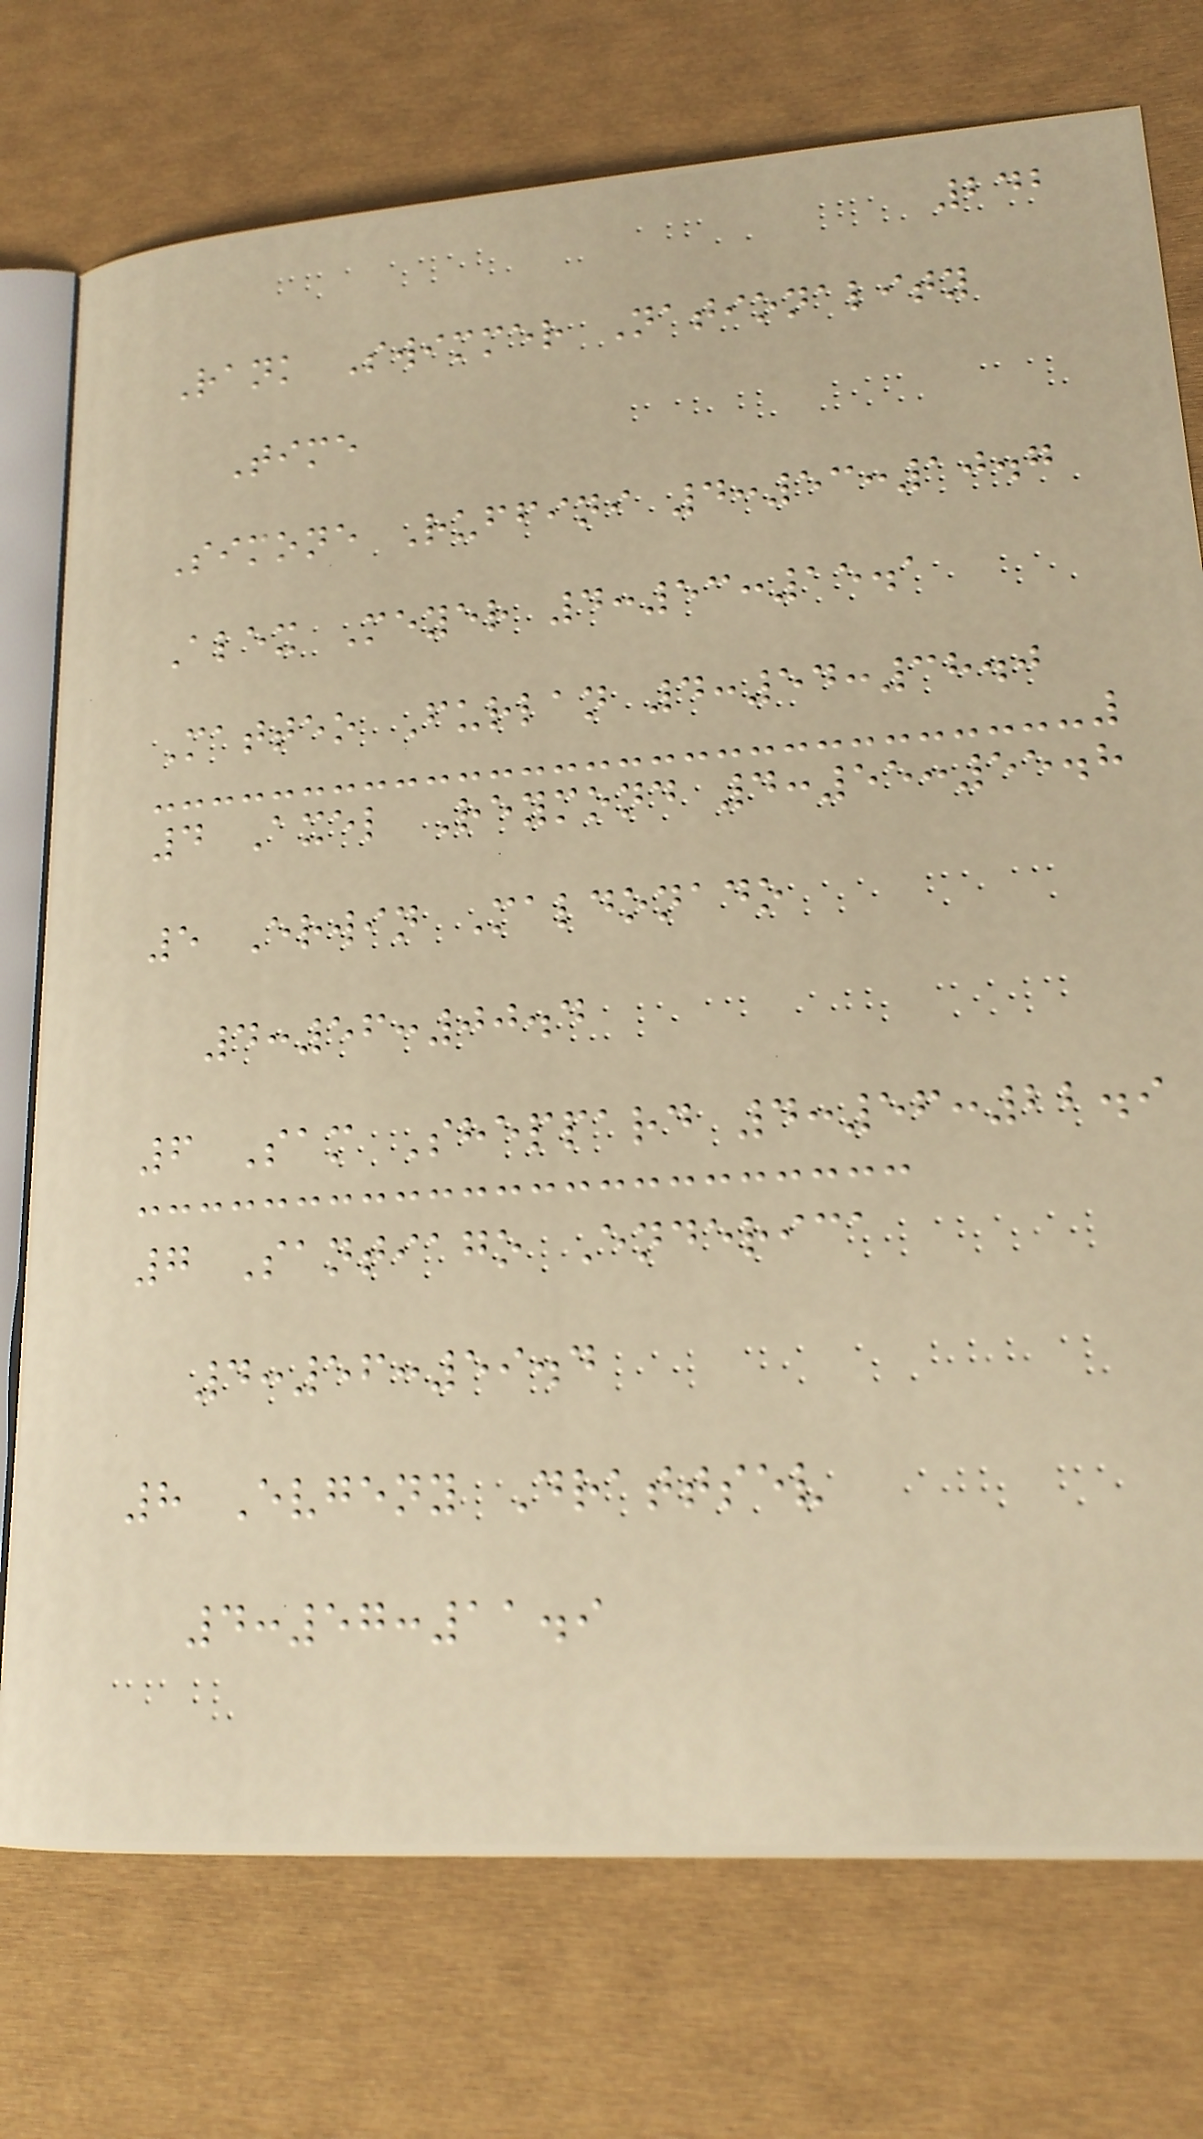242
Rank Swimmer Nationality
Time
Simone Ruffini 4:53:10.7
Alex Meyer 4:53:15.1
Matteo Furlan 4:54:38.0
4 Axel Reymond 4:55:55.8
5 Erwin Maldonado
4:56:00.4
6 Sam Sheppard 4:56:22.9
7 Santiago Enderica
4:56:59.4
8 Evgeny Drattsev
4:57:11.9
